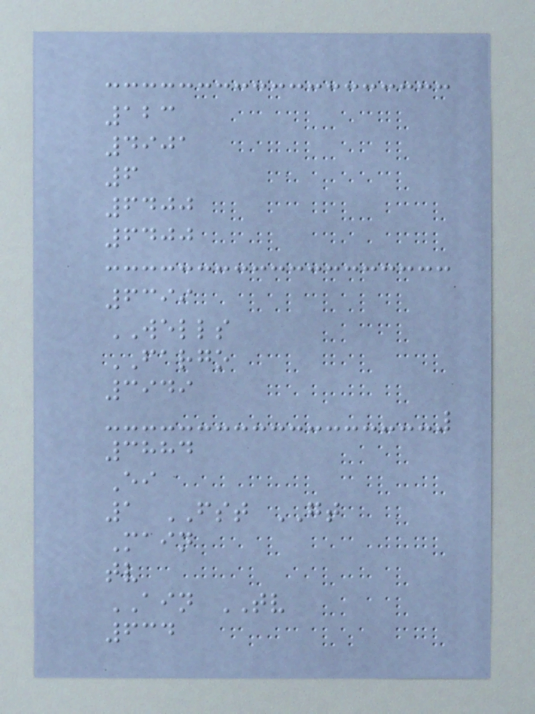123
4901
6
6400
6400
6399
WELLS
FARGO
3949
3884
Ei
1 FST GT
Main
tv
AIN TV
634
